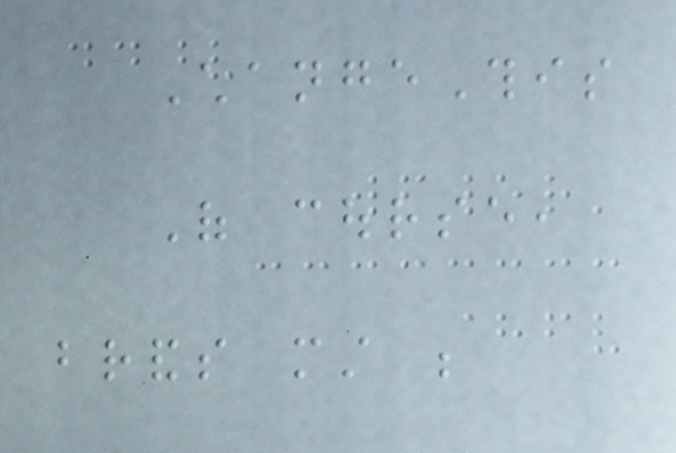ChangeThis
Of course,
brands must be
